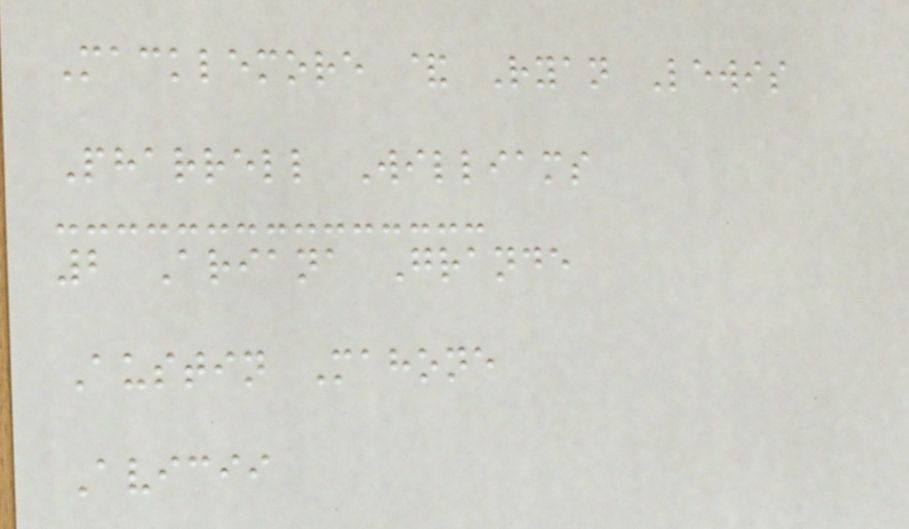Macklemore & Ryan Lewis
Pharrell Williams
2 Ariana Grande
Austin Mahone
Avicii
